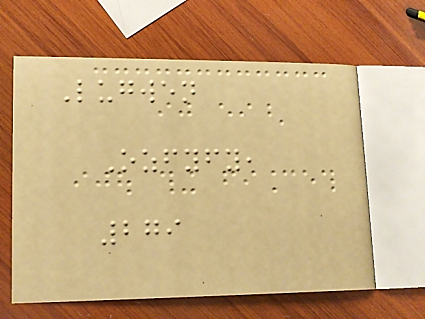Lugwen
Ozfyfy,
279
